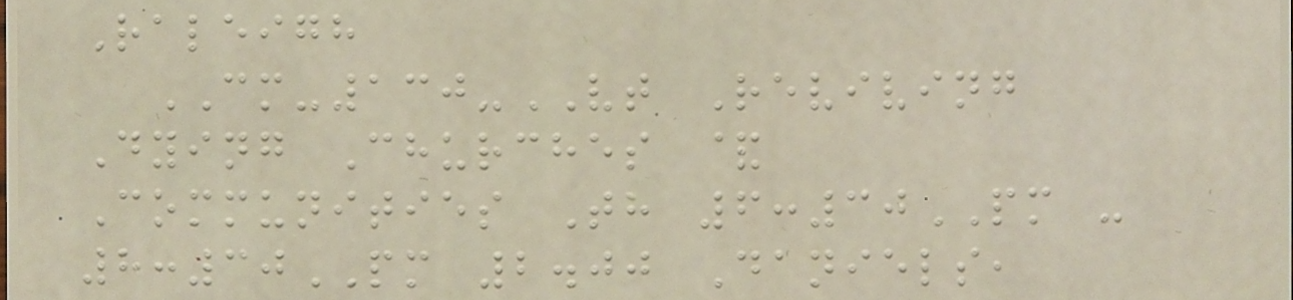Raleigh
CM-130-VT Reviving
Dying Churches &
Communities Th 6:30PM -
8:30PM 2.00 Daniels,
